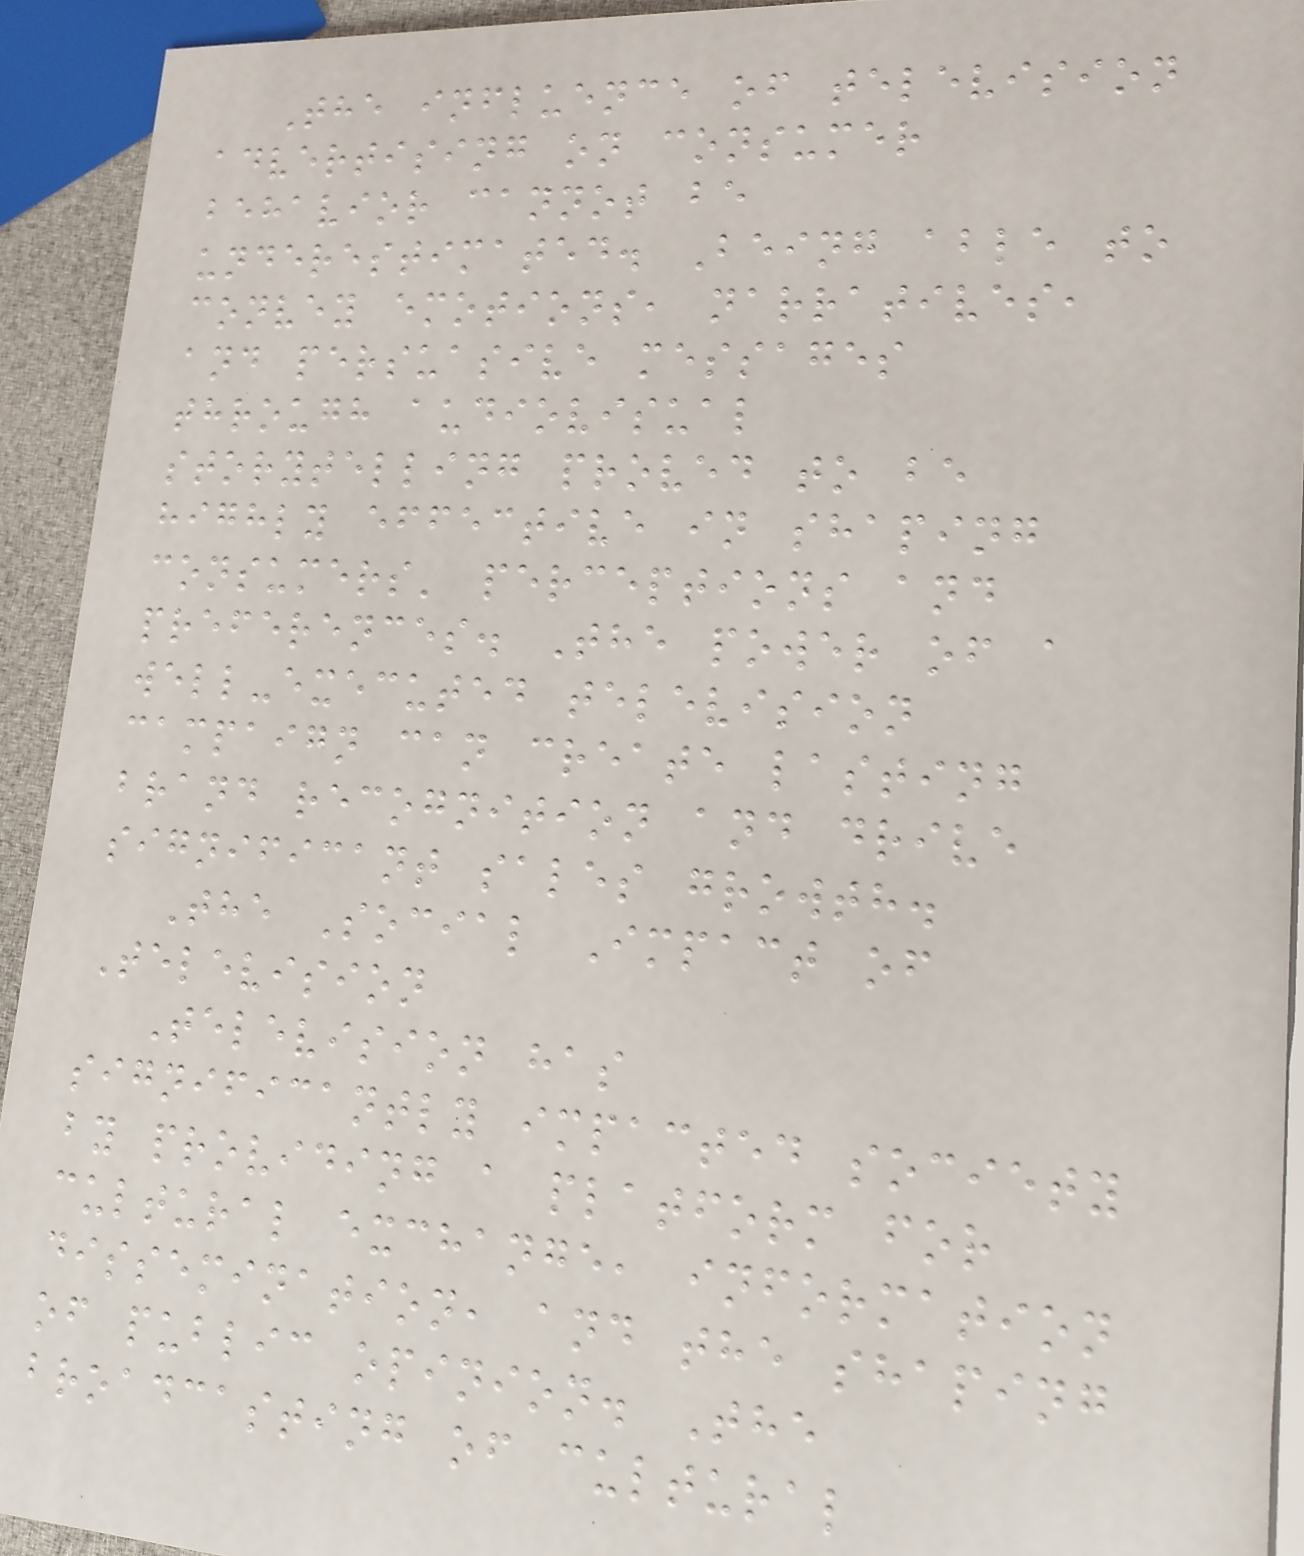The influence of television
advertising on consumer
behavior cannot be
underestimated. Being able to
convey emotions, narratives,
and persuasive messages
through audiovisual
storytelling proved to be
highly effective in shaping
consumers' perceptions and
preferences. The power of a
well-executed television
campaign can create lasting
brand recognition and drive
significant sales growth.
The Social Impact of
Television
Television has
significantly impacted society
by providing a platform for
cultural exchange, information
dissemination, and the shaping
of public opinion. The
broadcasting of cultural
